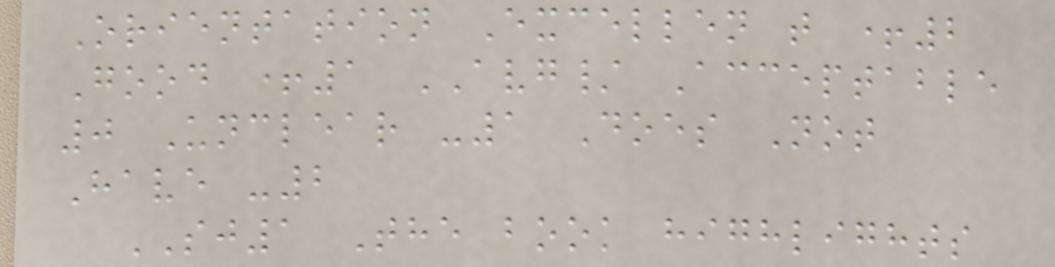Orientation Excellen t +2
Good +1 AVG/ Acceptable
0 Unclear -1 Does Not
Have -2
SJ1 The book highlights
